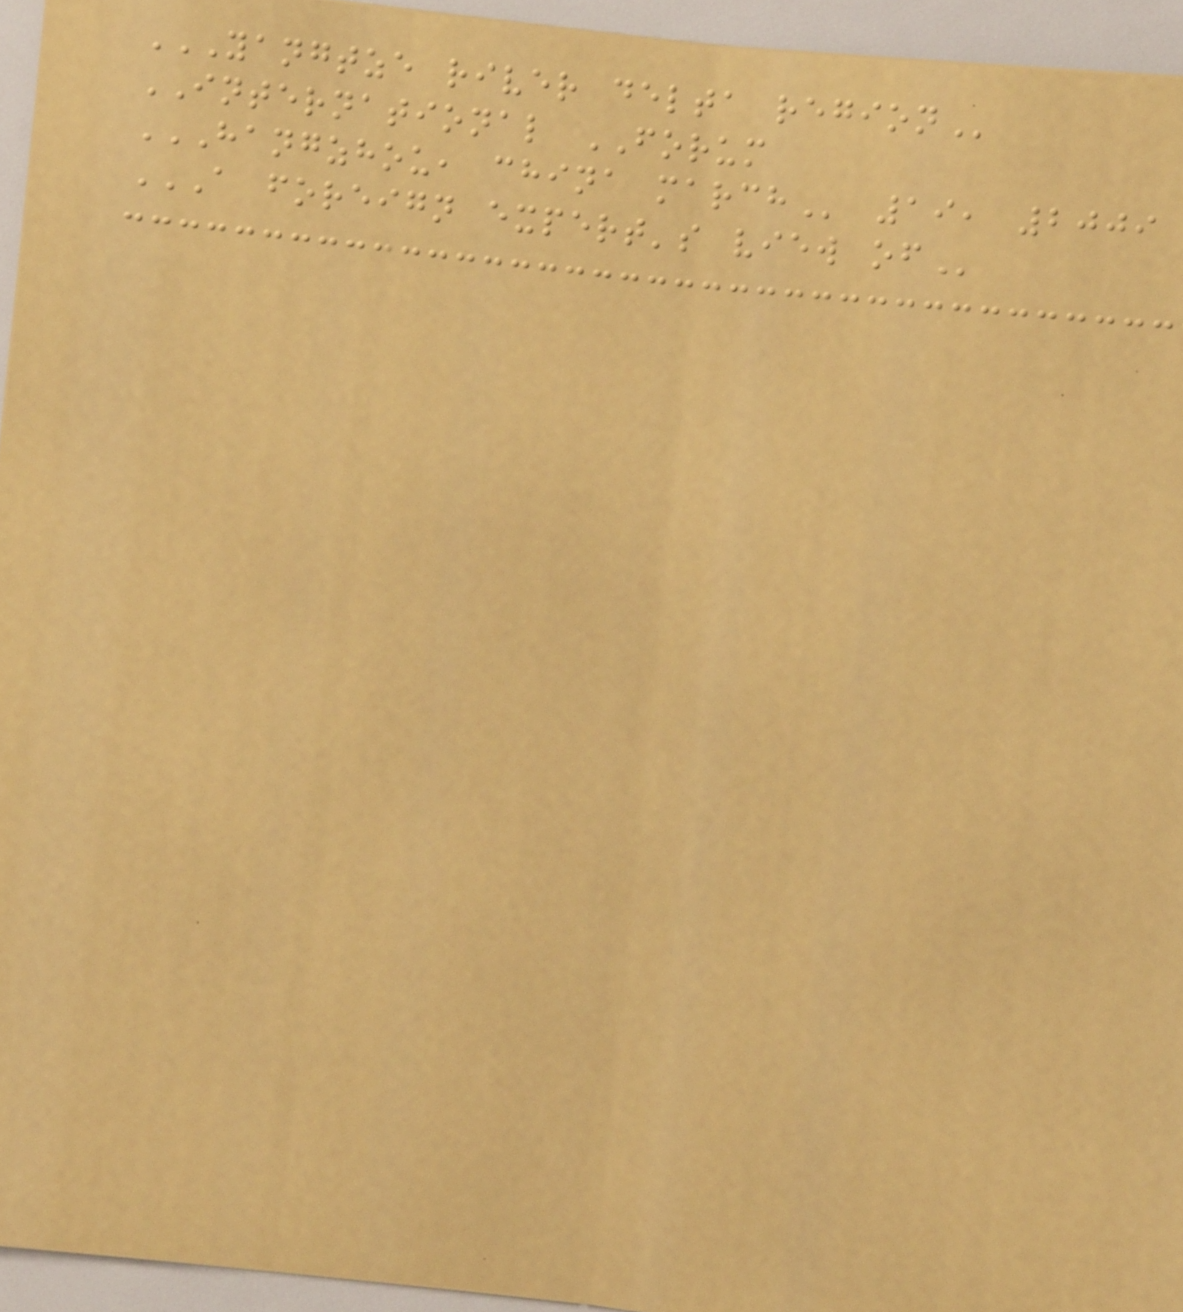YANGTZE RIVER DELTA REGION
INTERNATIONAL FORUM
HANGZHOU, CHINA MARCH 19, 2009
A FOREIGN EXPERT'S VIEW OF
